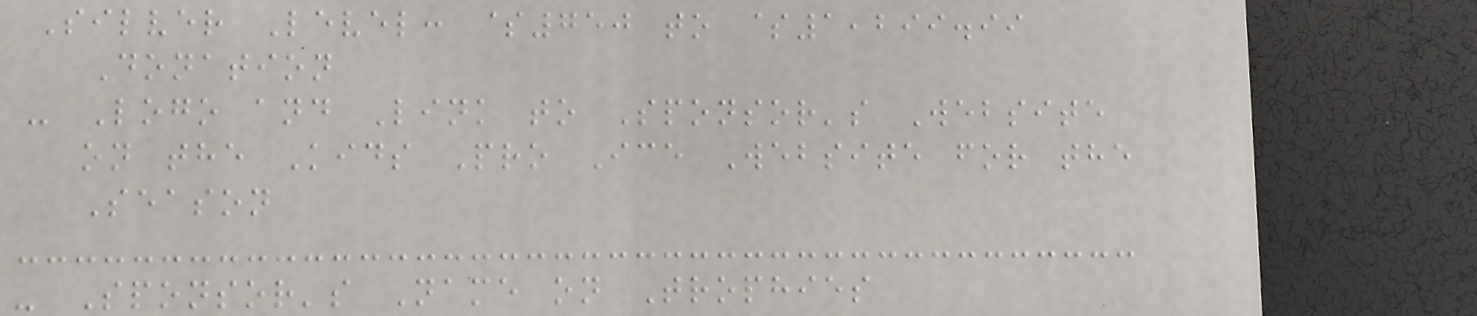Silver Level: $750 to $1,299.99
Donation
- Logo and Link to Sponsor's Website
on the Kids Pro Ice Website for the
Season
- Sponsor's Name on Trophies
